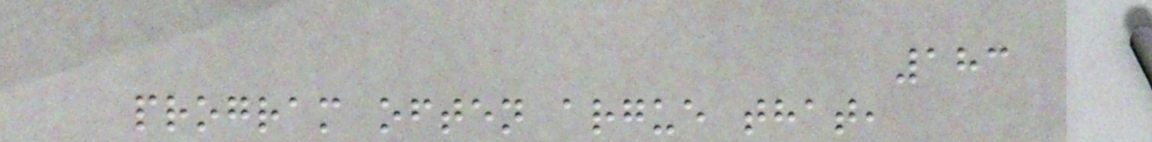183
program often argue that,
